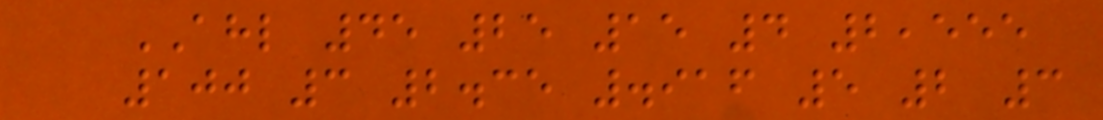AHL 45 25 15 4 2,555
100 3 2.35 .916 5 2 3
